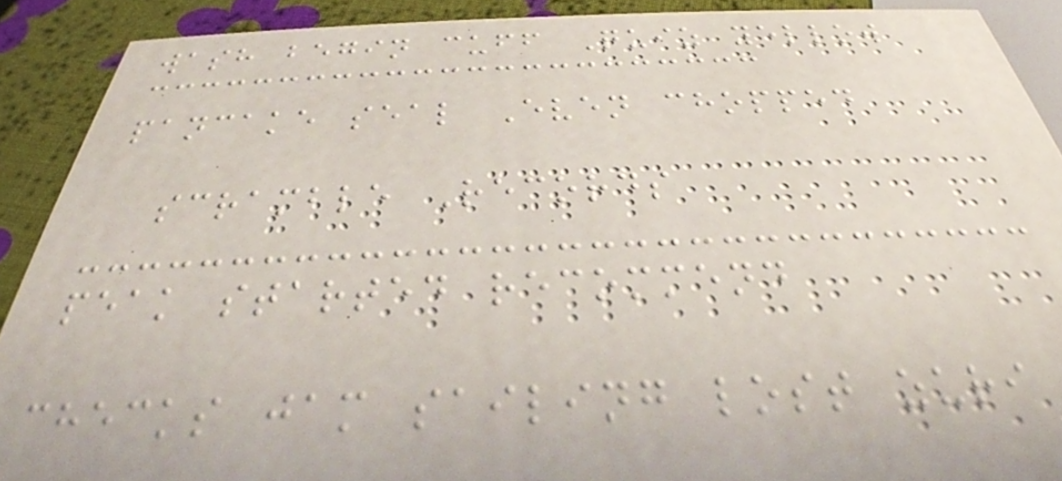wash begin cuff Quiz yellow
pancake seal Even chopped
scramble Records
peak started recommend
checks jam sailing lost zuri
